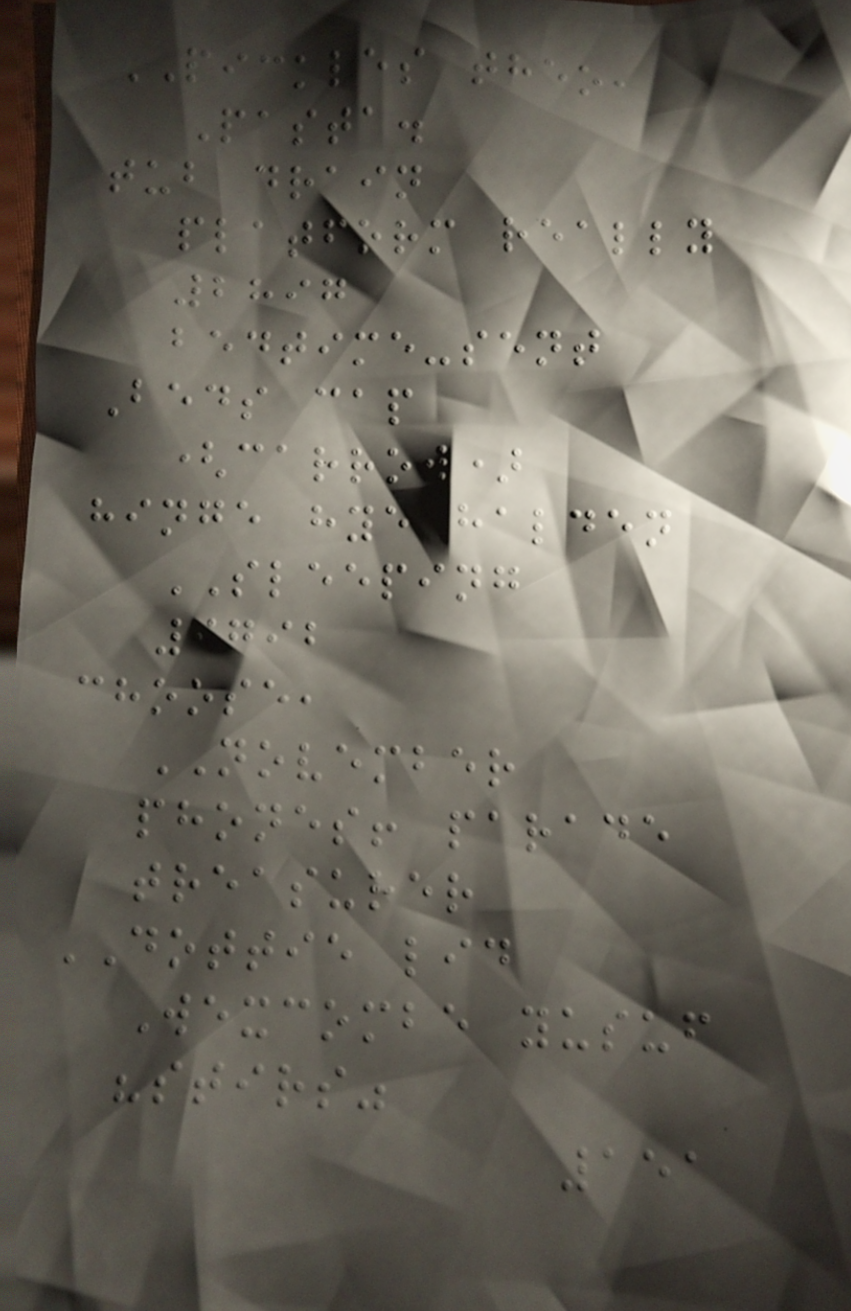PICKLES theo,
Pasta.
tub drain
platform really
2897
bedtime-sent
Beds cap
(carrow)
hinge hye halden
SLEEPING
9792
choose,
NOVEMBER
phones! parade
treasurer
DOTTIE lid
Wexcombe yusuf
"stirs"
151
